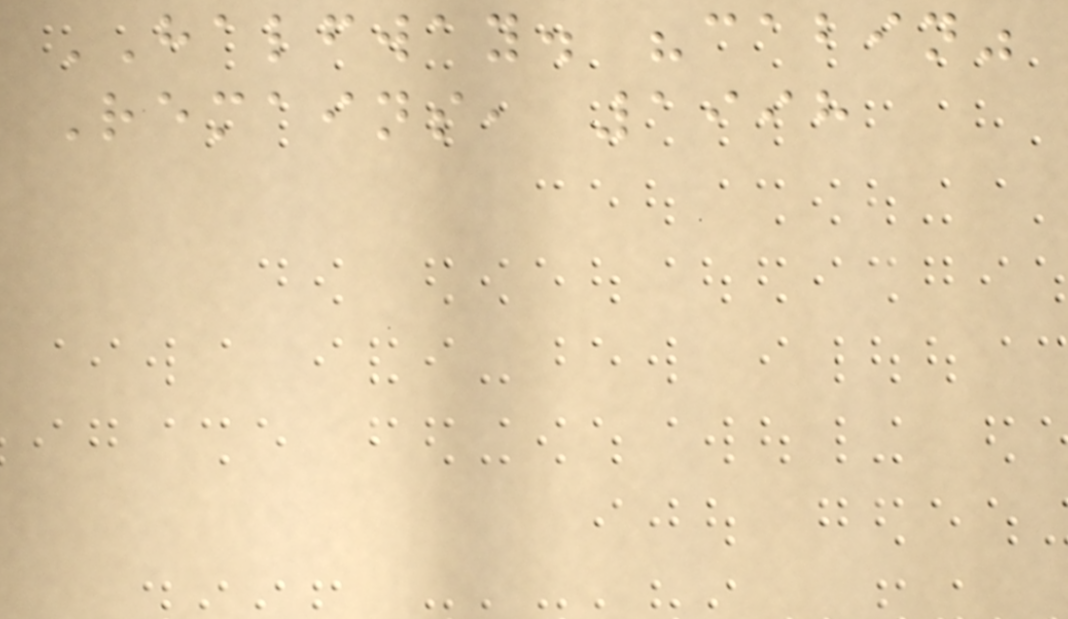HALFWAY. "cabin"
Remains, 1998
